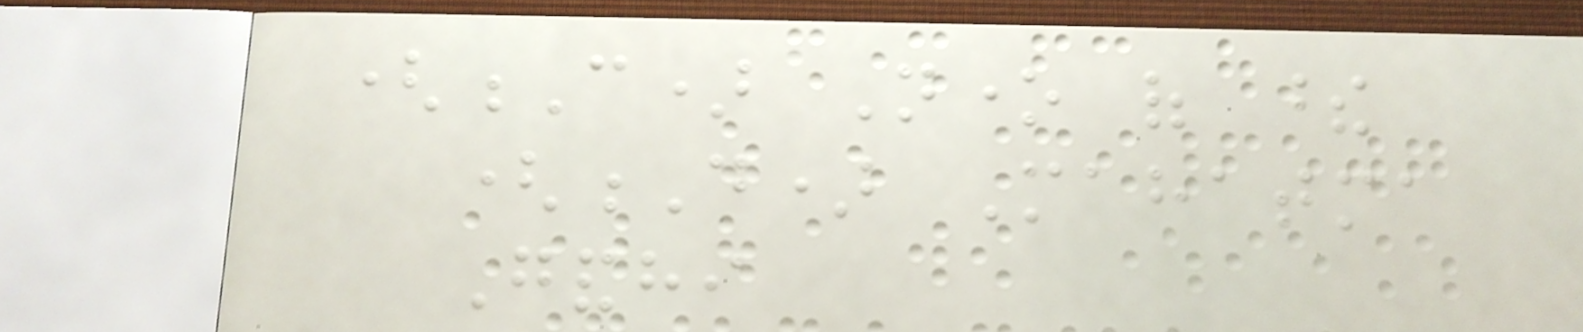(C) None of these
(D) Mahatma
Gandhi
